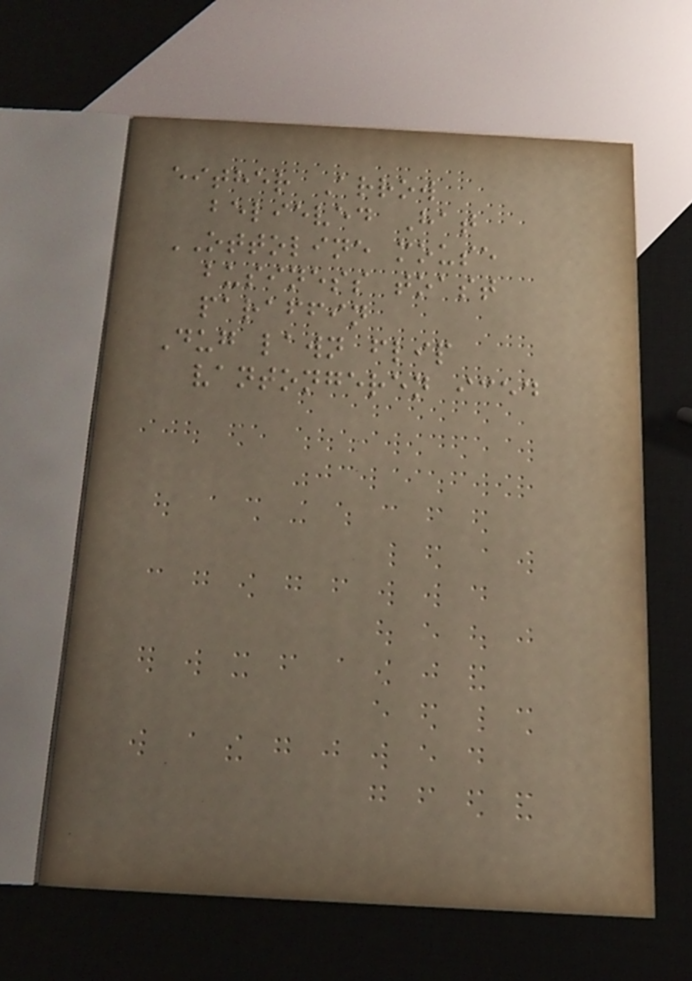either Arrow
believed Hat
OTTOLINE mouse
business toast
paraffin
Dug lawn flip
vantongeren iced
